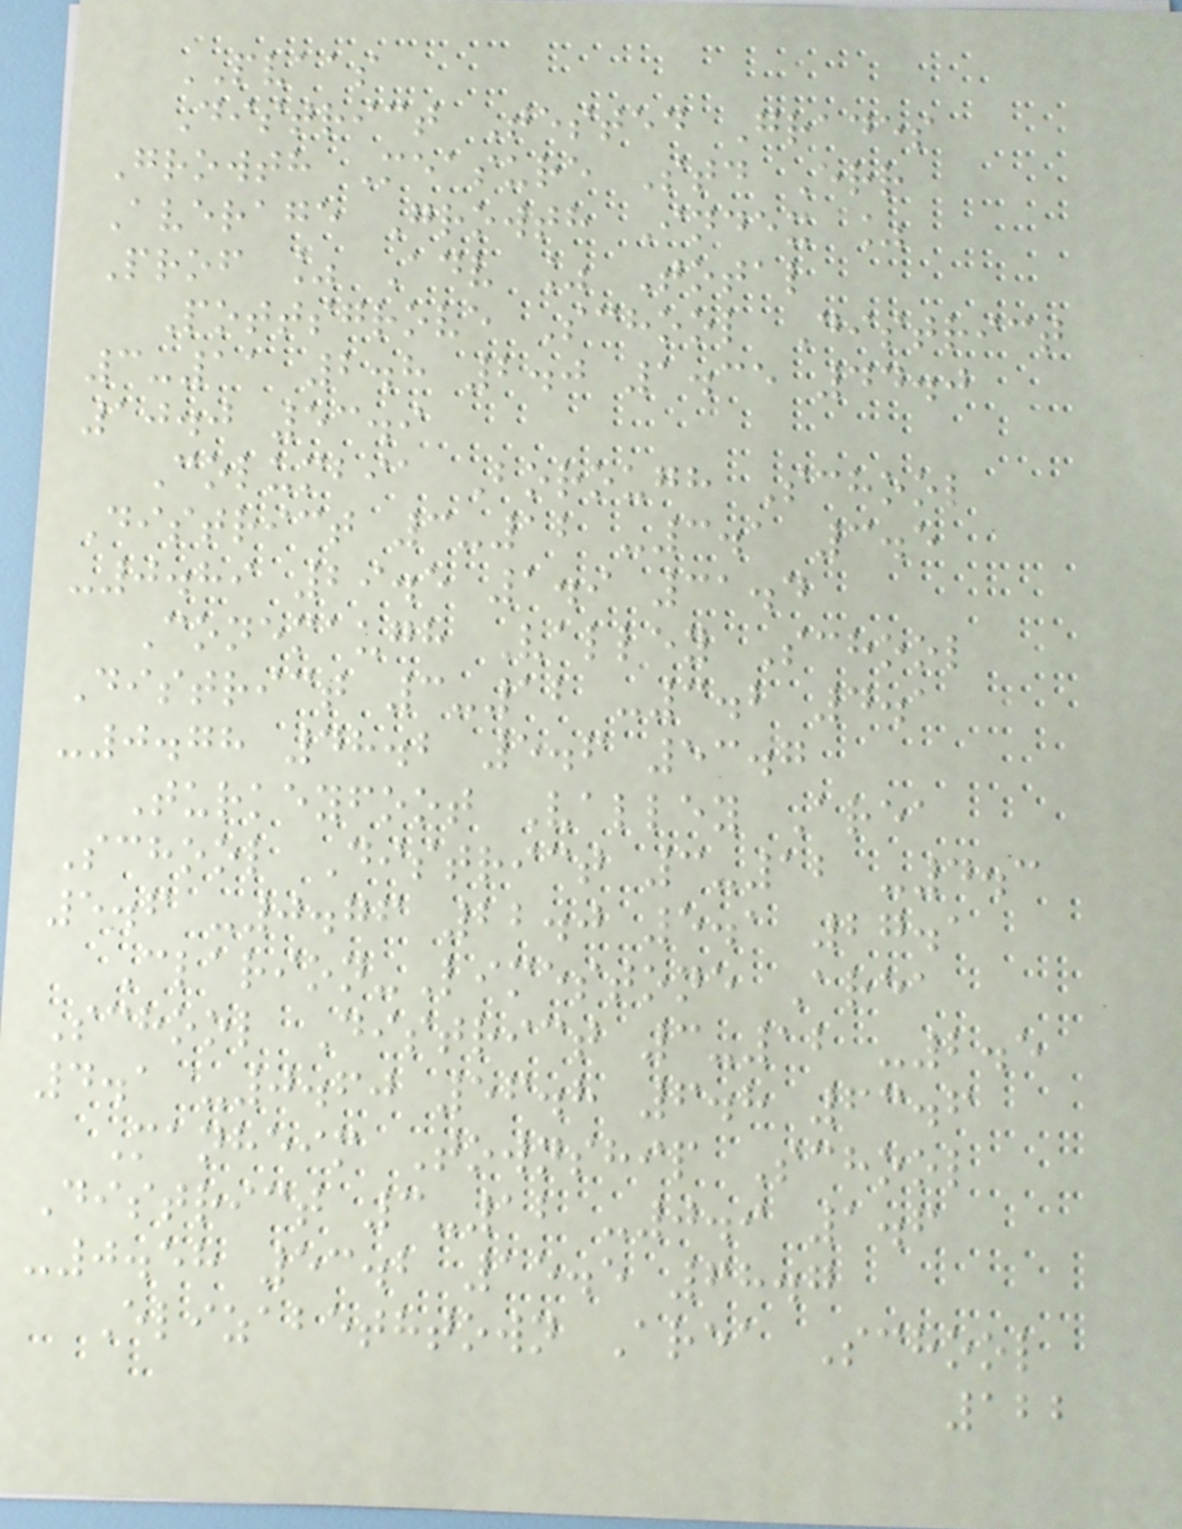PVAAS
District Tested Grades
Growth Measure Std Err
Average Growth Index %
Prof % Adv % Total
Pottsgrove School District
3-11 2.8 2.0 1.35 44.0
10.0 53.9
Columbia Borough School
District 3-12 -3.1 3.5
-0.89 29.5 1.9 31.4
Conemaugh Valley School
District 3-12 -3.2 4.1
-0.78 48.2 5.6 53.7
Turkeyfoot Valley Area
School District 3-12 -4.3
5.6 -0.76 22.0 5.1 27.1
Clarion-Limestone Area
School District 3-12 -2.5
4.1 -0.60 56.8 6.8 63.6
Manheim Township School
District 3-12 -0.9 1.6
-0.58 53.2 15.5 68.7
Elizabethtown Area School
122
